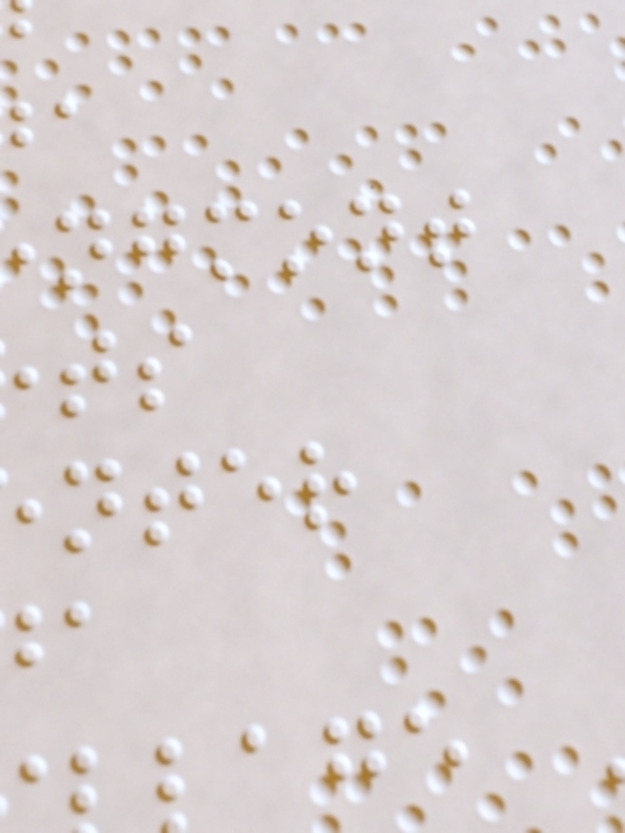ngmont
nter
